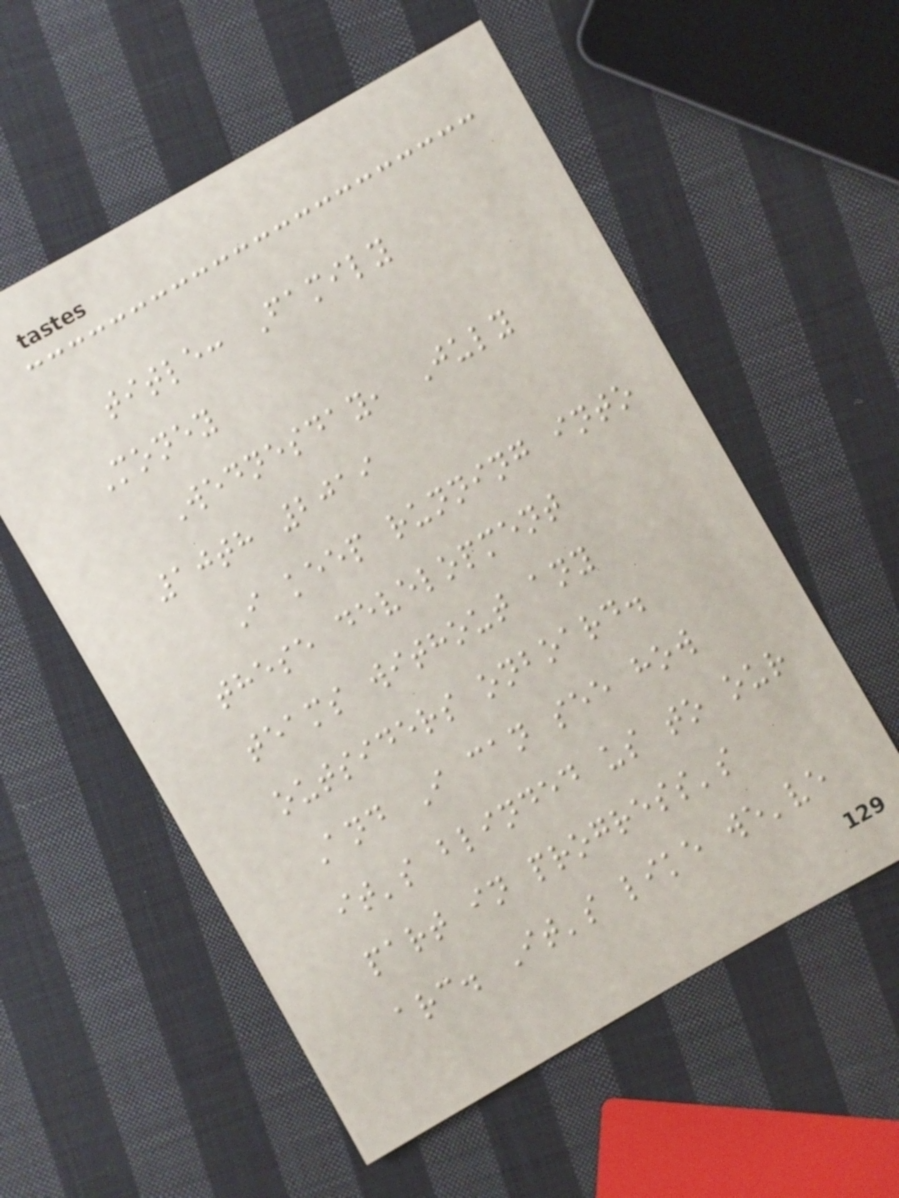title: Family
Money
Wednesday, July
10th 2019
I keep running into
these development
teams without any
outsiders onboard.
And I can see how
it's blinded us to our
part in progress's
arc. It's like we've
